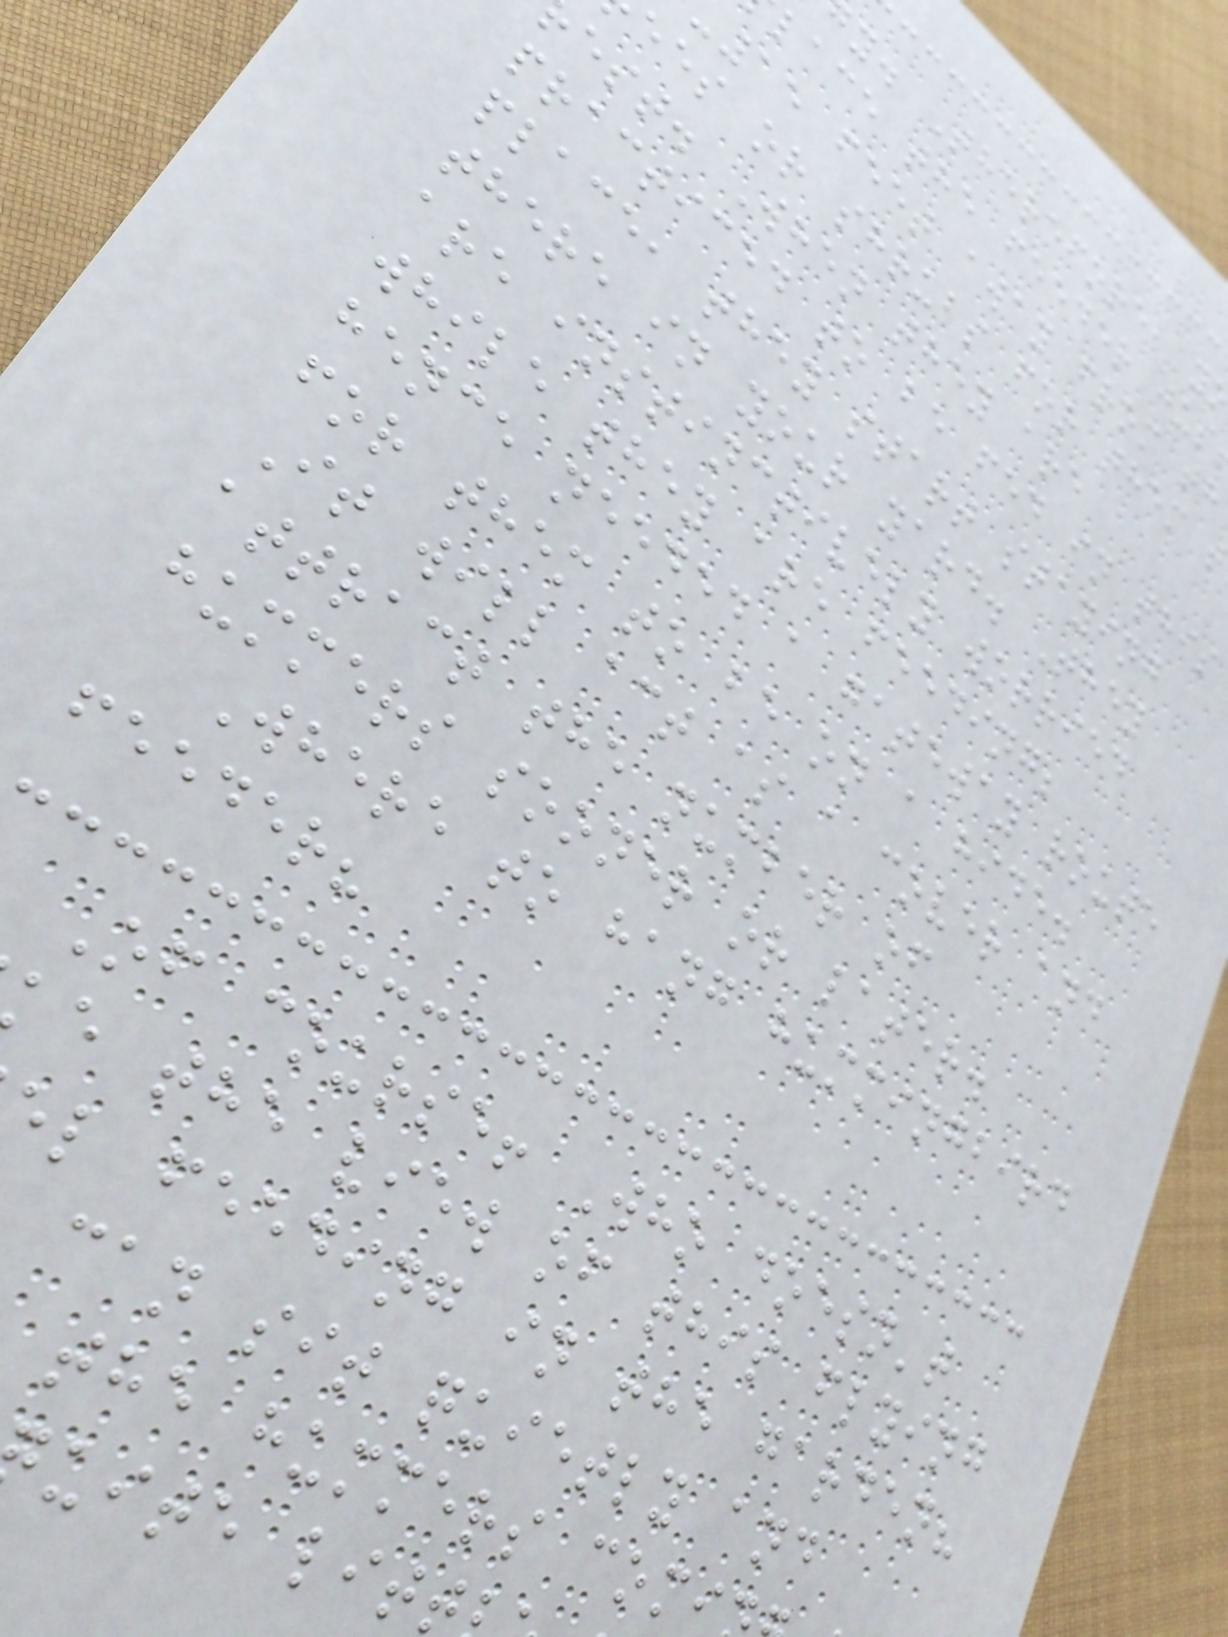y. Therefore, y
lace the feeder jus
15 feet away from th
ees or shrubs for them t
est. When they are
practiced to be fed in this
place, they start staying
there in your yard. They
are instinctively worried
while they are feeding;
hence needed a gateway route
for them to be on a hide.
It will act as a cover and
attract the number of
hummers sooner or later.
Where to hang hummingbird
feeder?
Of course! Who doesn't
e the view of this flying
l feeding in the garden?
can sit quietly and
the hummers comi
uite lit
